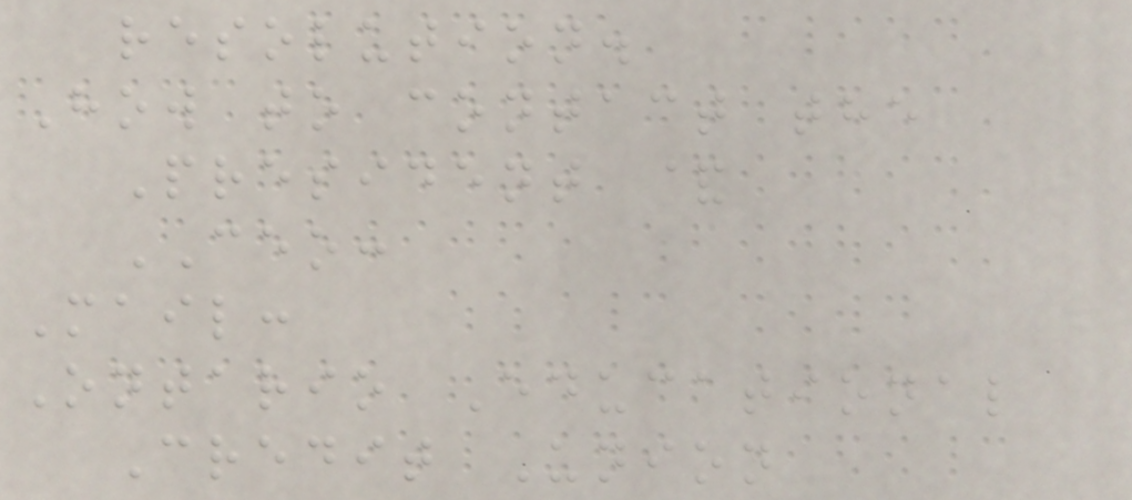resolution.
How to contact the
President &
CEO:
Mail:
Ontario Educational
Credit Union
